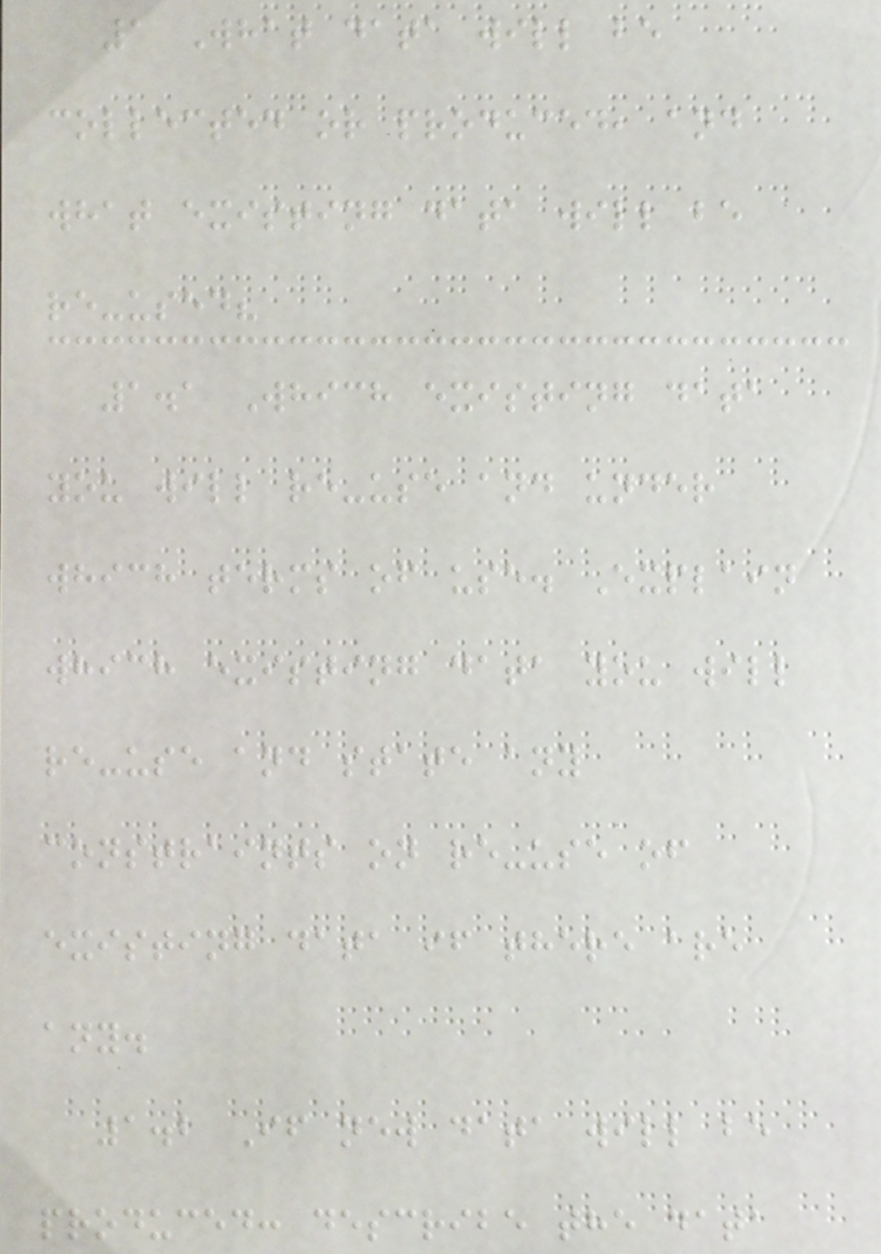1 What data will be
collected or produced, and
what existing data will be
re-used?
1.1 Which existing data
you will re-use and under
which terms of use. Explain
which existing data you will
re-use and state any
constraints on re-use of
existing data if there are
any.
1.2 If new data will be
produced: describe the data
